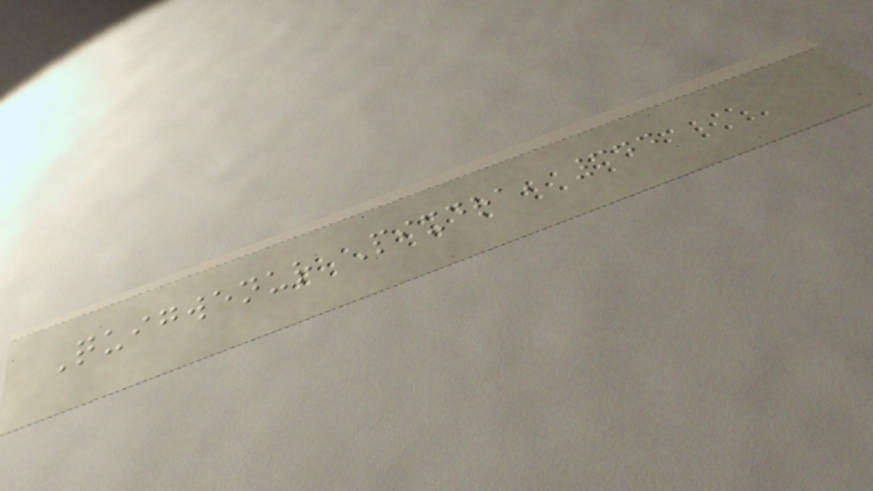Quigwenur Pixdra, 344
